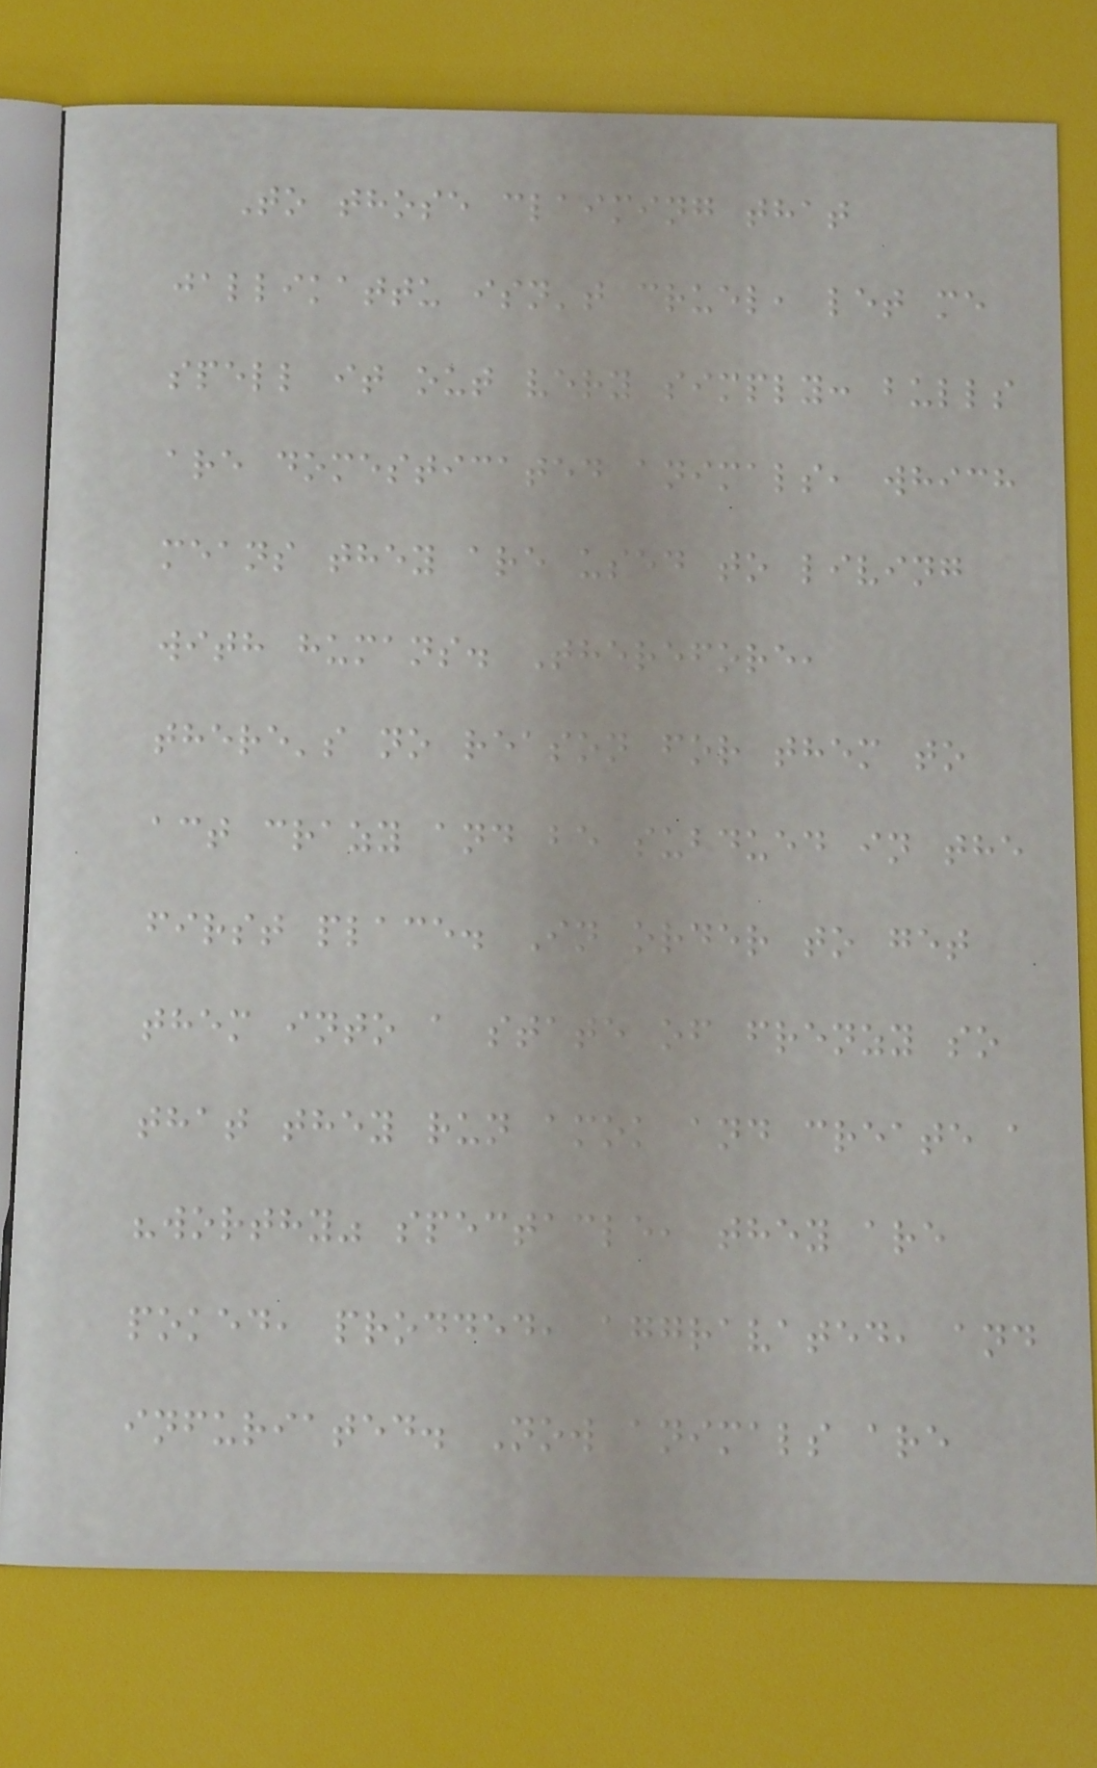To those claiming that
jallikattu isn't cruel, let me
spell it out very simply: bulls
are domesticated animals, which
means they are used to living
with humans. Therefore,
there's no reason for them to
act crazy and be subdued in the
first place. In order to get
them into a state of frenzy so
that they run amok and create a
"worthy" spectacle, they are
poked, prodded, aggravated, and
infuriated. Now animals are
